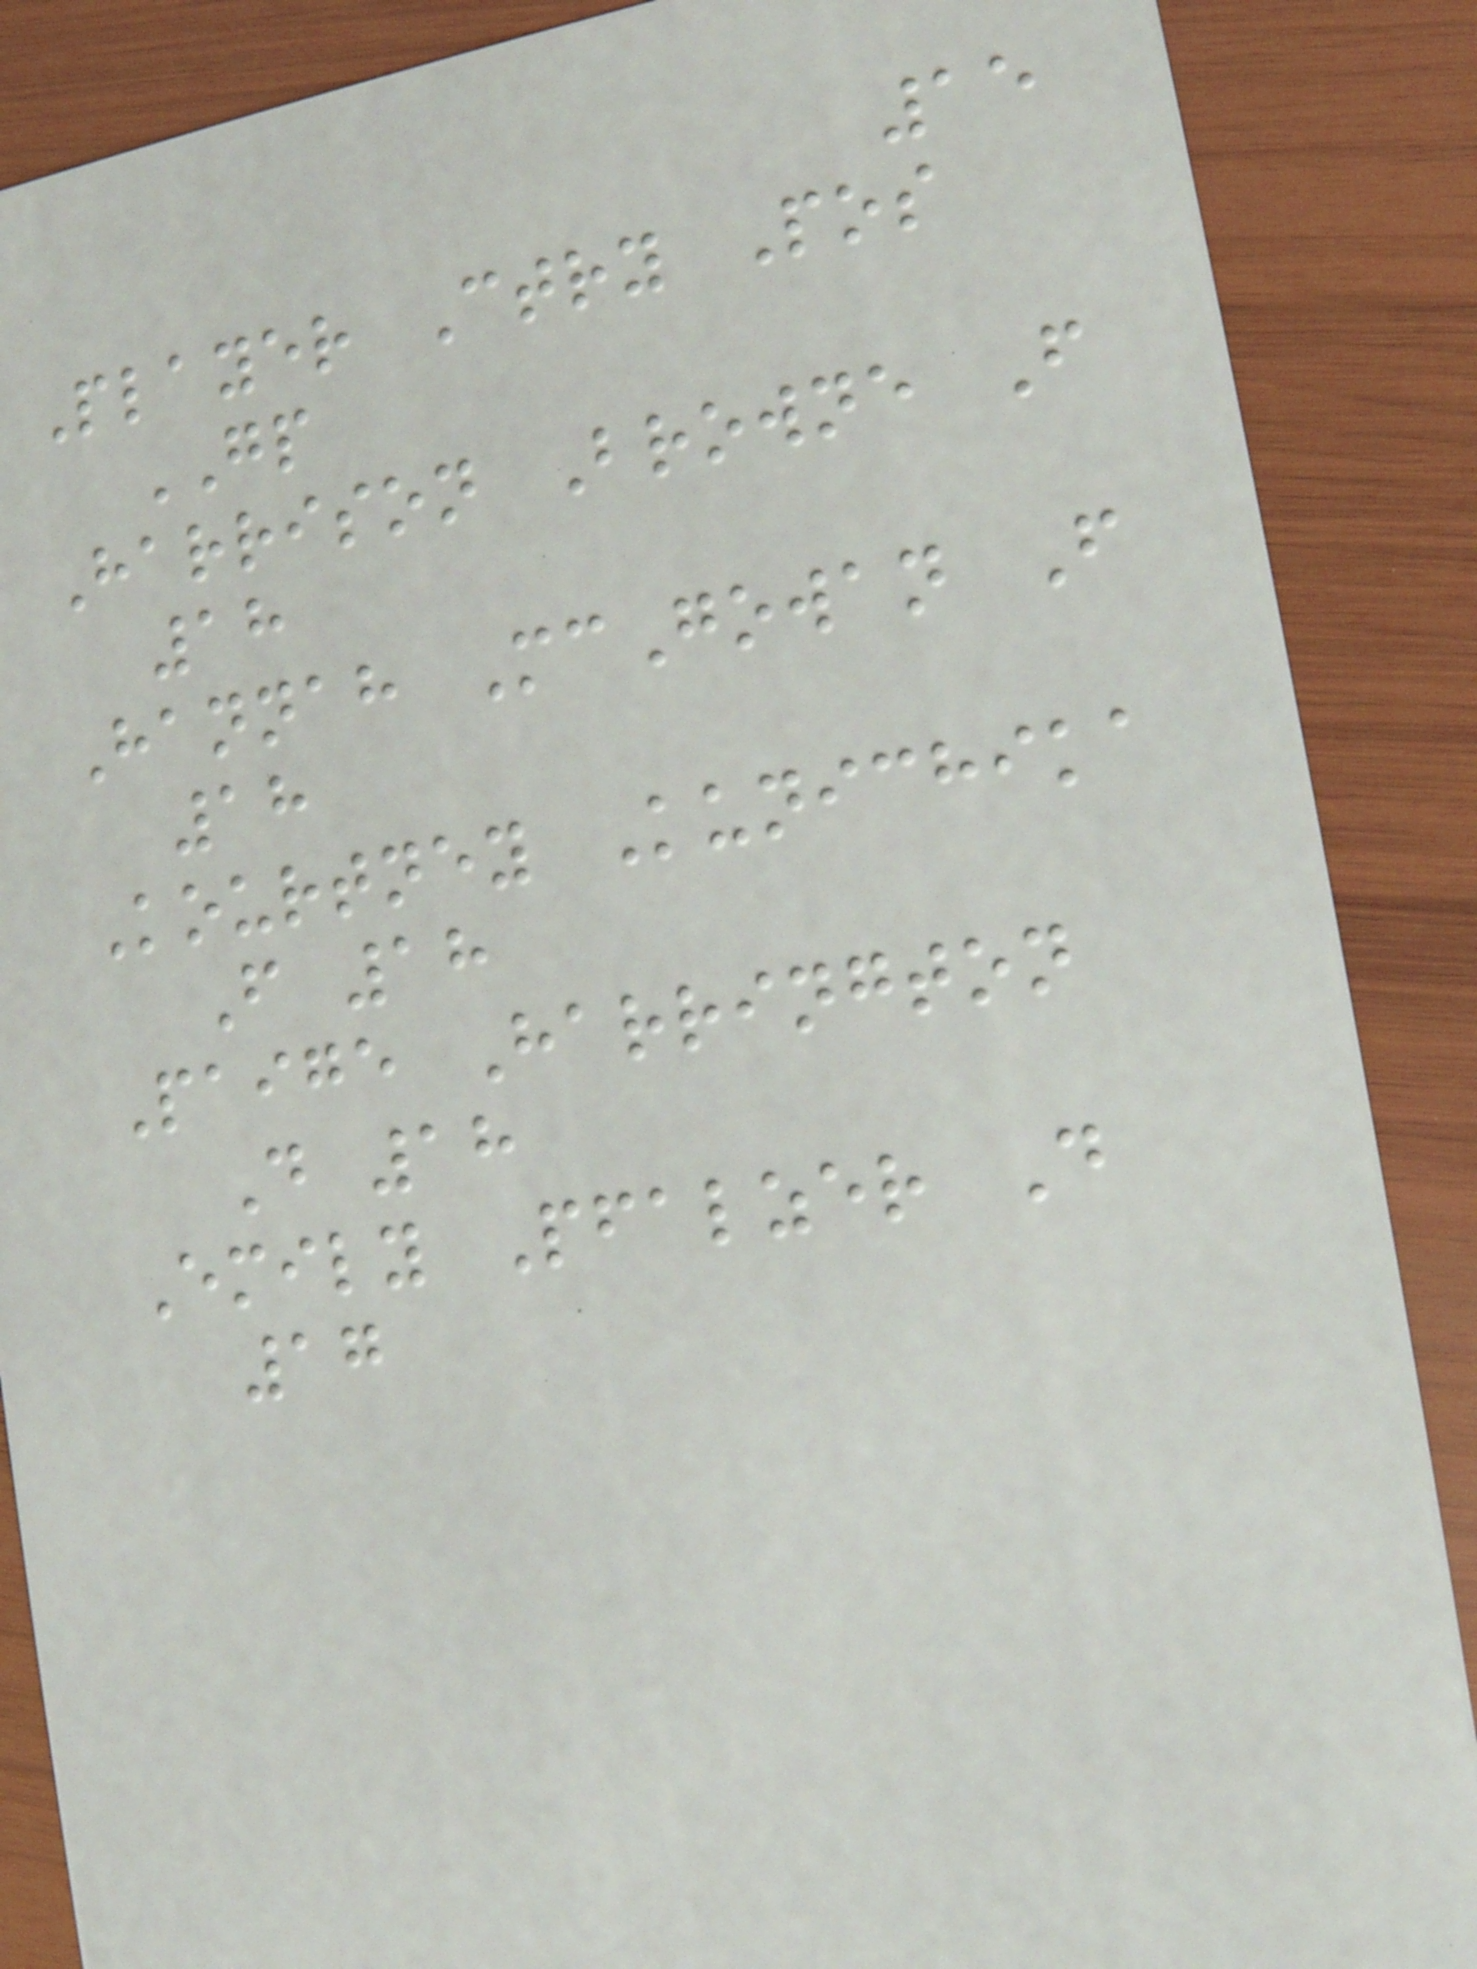15
Player Ctry Pos
GP
Harrison Browne F
18
Hannah McGowan F
18
Kourtney Kunichika
F 18
Paige Harrington
D 18
Emily Pfalzer D
17
